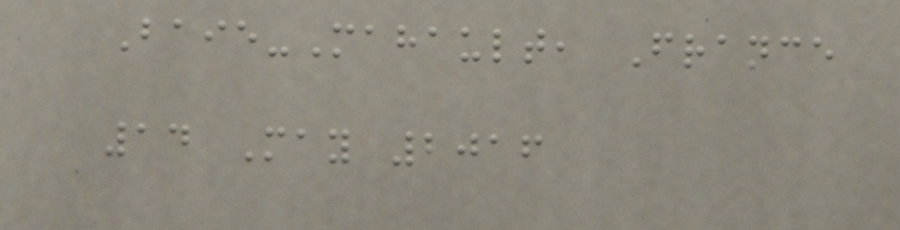Baie-Mahault, France
14 May 2016
